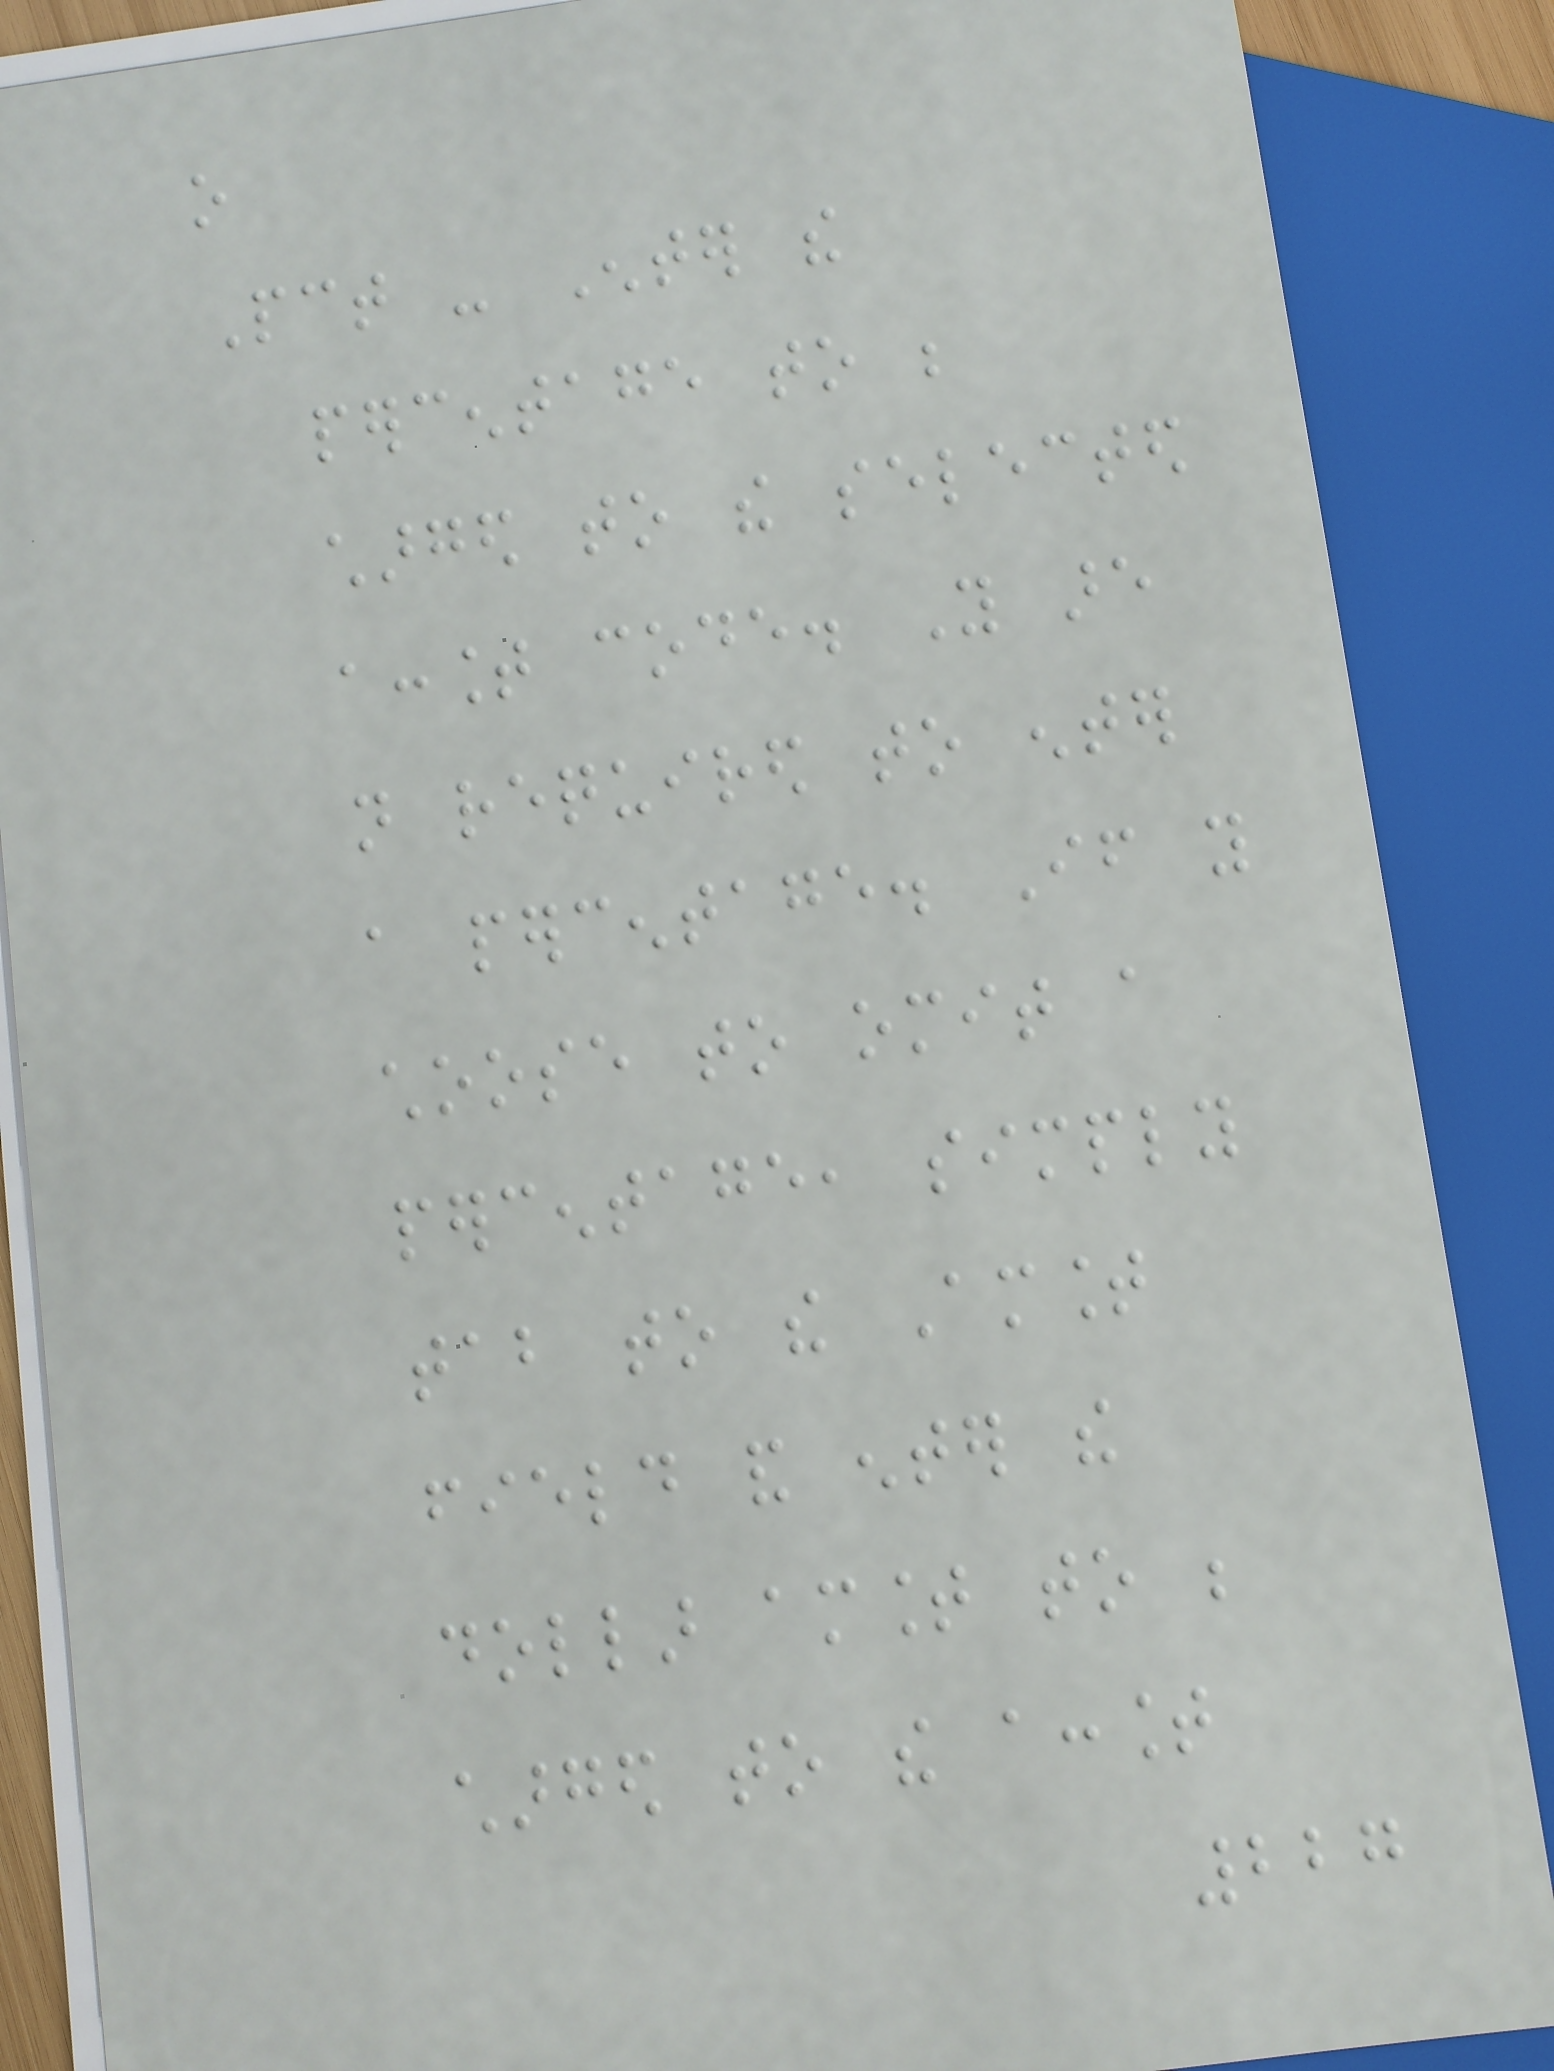o
Pct - Enter the
percentage to be
charged to the selected
account code. You are
not required to enter
a percentage. If you
choose to omit a
percentage, simply
tab to the Amount
field and enter the
dollar amount to be
charged to the account
227
